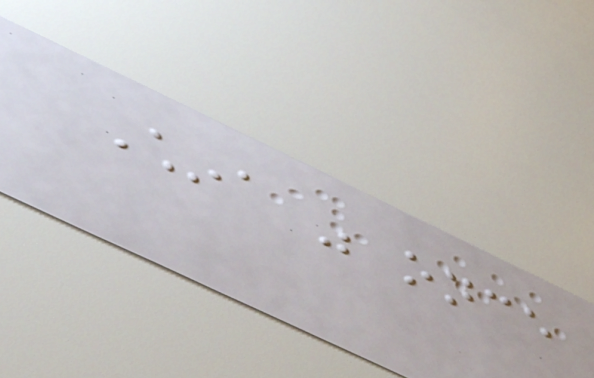China was once
